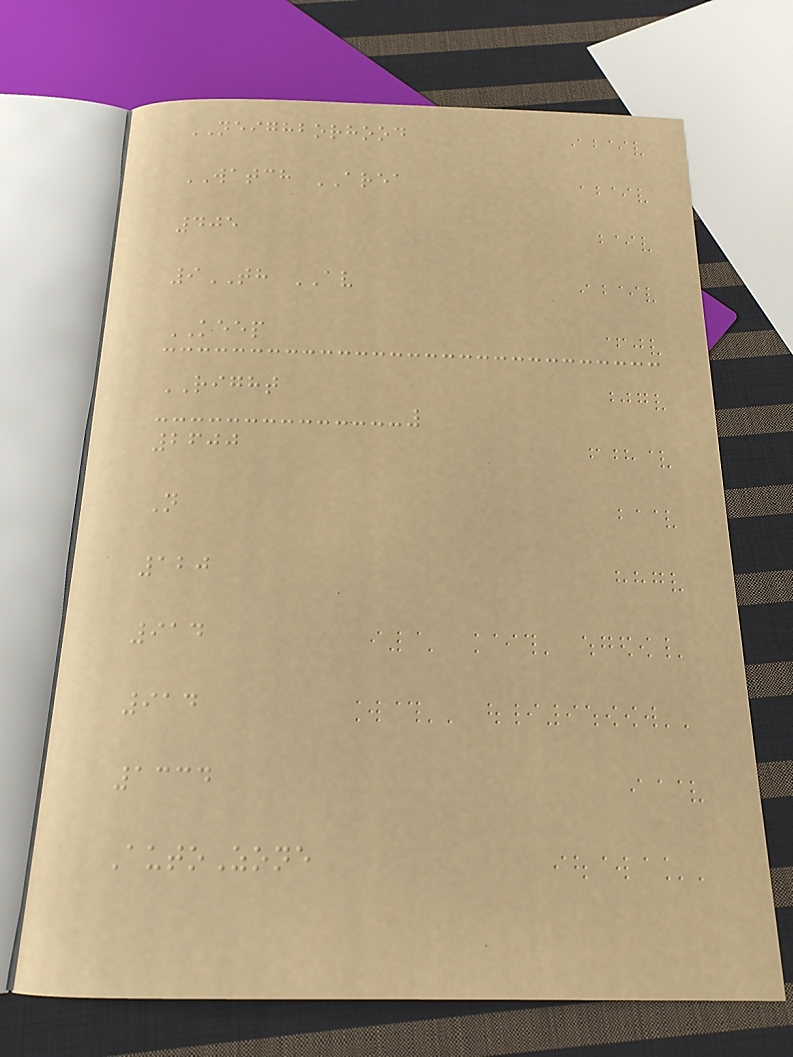NEIGHBORHOOD
WATCH AREA
405
9TH AV
KEEP
RIGHT
2600
N
120
914
914
1334
AutoZone
